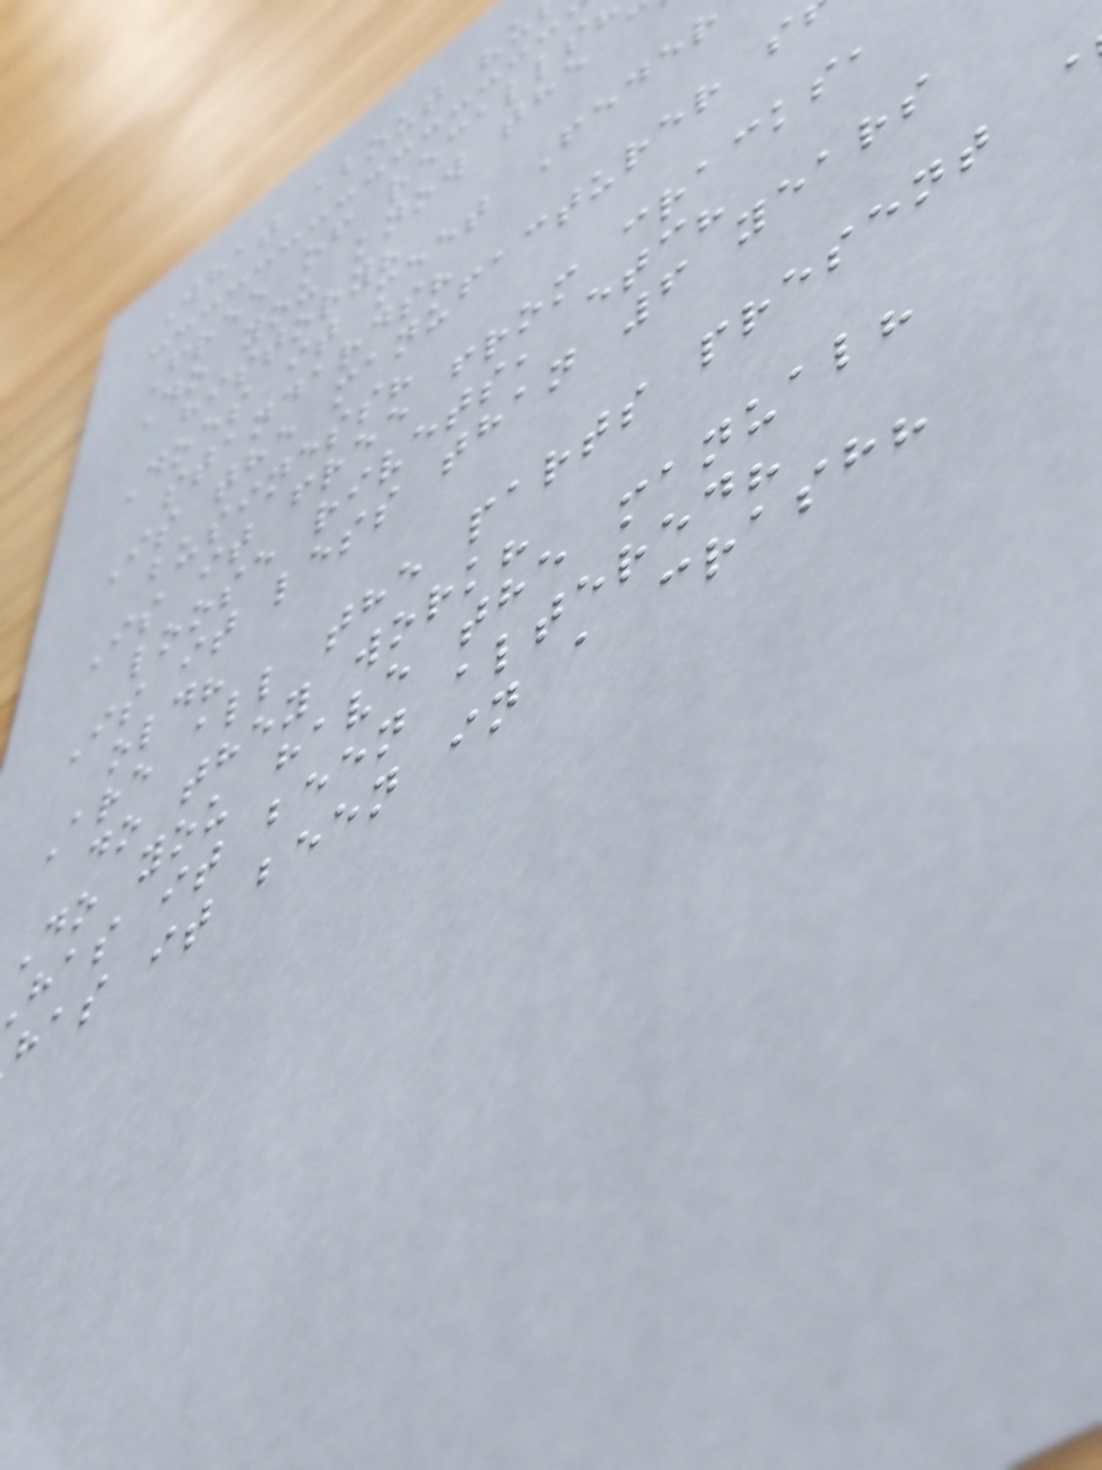What about "u
Free of recalls
Do you know the
history?
Does it meet Feder
standards?
Is the manufacturer s
business?
Is it free from cracks,
loose rivets, etc?
Is it less than 6 years
old?
Are all the parts present
do they work?
Do you have the manual?
has it been altered?
has it been in a crash?
